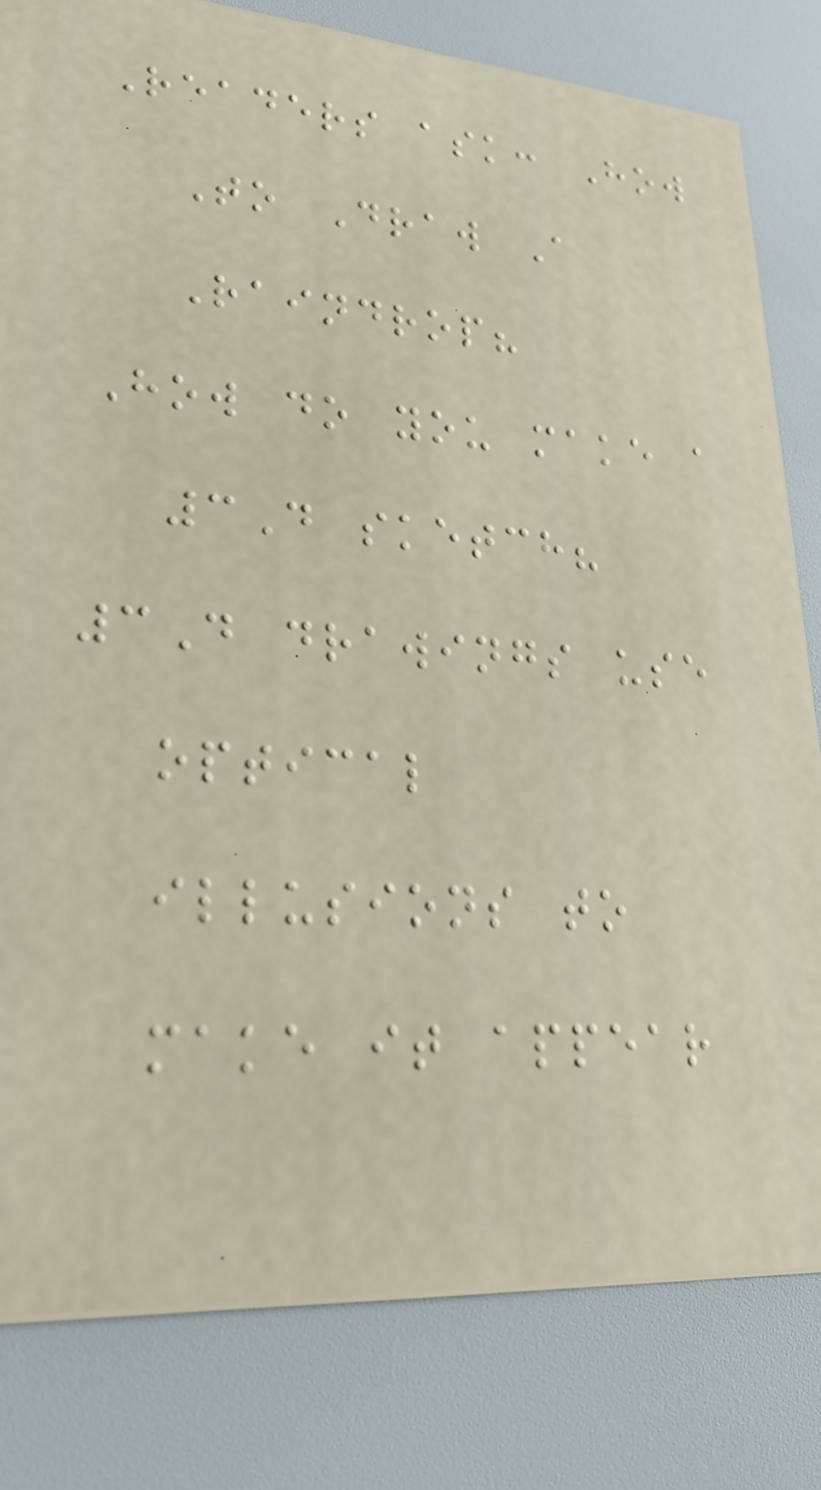Readers ask: How
To Draw A
Raindrop?
How do you make a
3D sketch?
3D drawings use
optical
illusions to
make it appear
